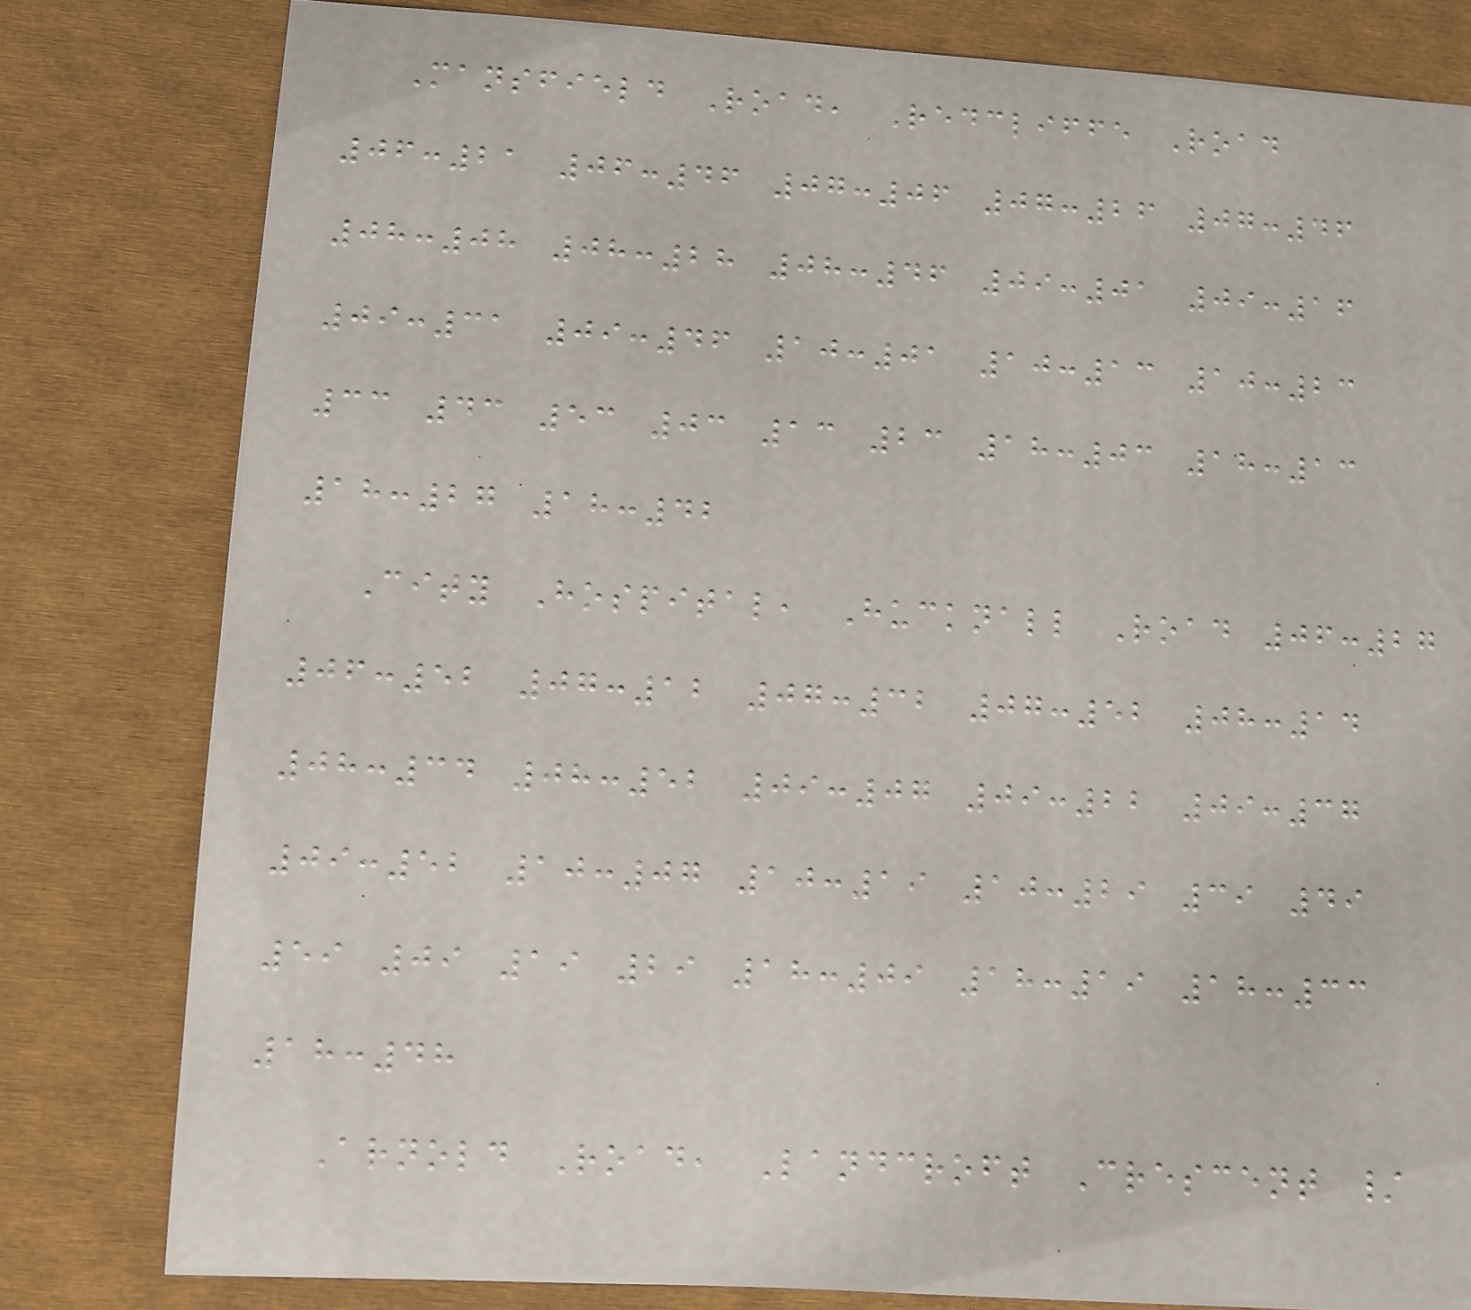Mansfield Road, Redcliffe Road
06:21 06:46 07:06 07:26 07:46
08:08 08:28 08:46 09:01 09:16
09:31 09:46 10:01 10:13 10:23
33 43 53 03 13 23 18:03 18:13
18:27 18:42
City Hospital, Hucknall Road 06:27
06:52 07:12 07:32 07:52 08:14
08:34 08:52 09:07 09:22 09:37
09:52 10:07 10:19 10:29 39 49
59 09 19 29 18:09 18:19 18:33
18:48
Arnold Road, Landcroft Crescent /
